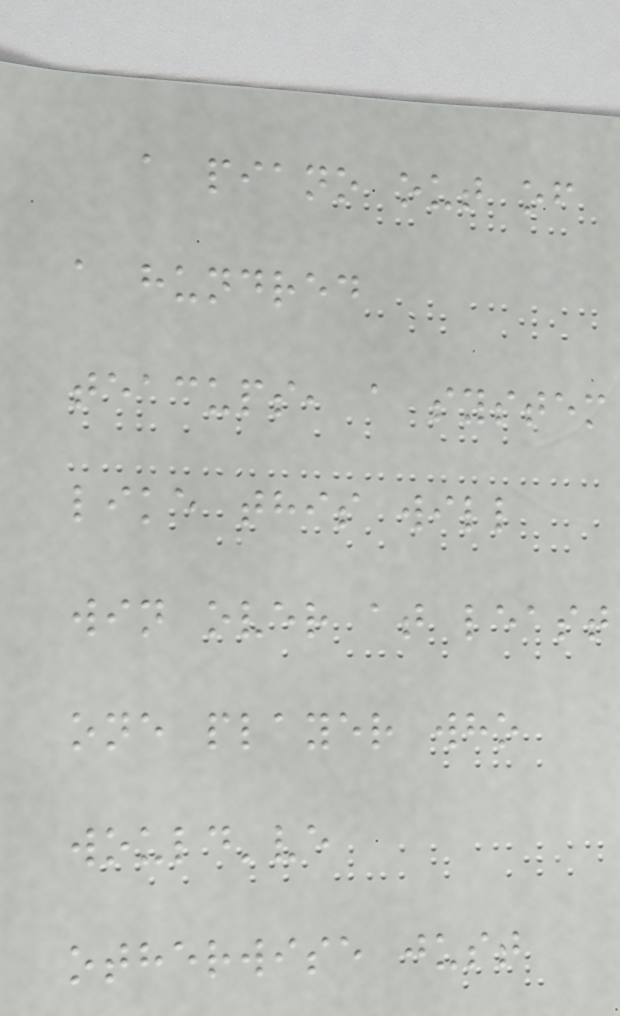a piano out of
a hundred
teacups, a system
like this will
win over at least
one player who
would've
otherwise just
